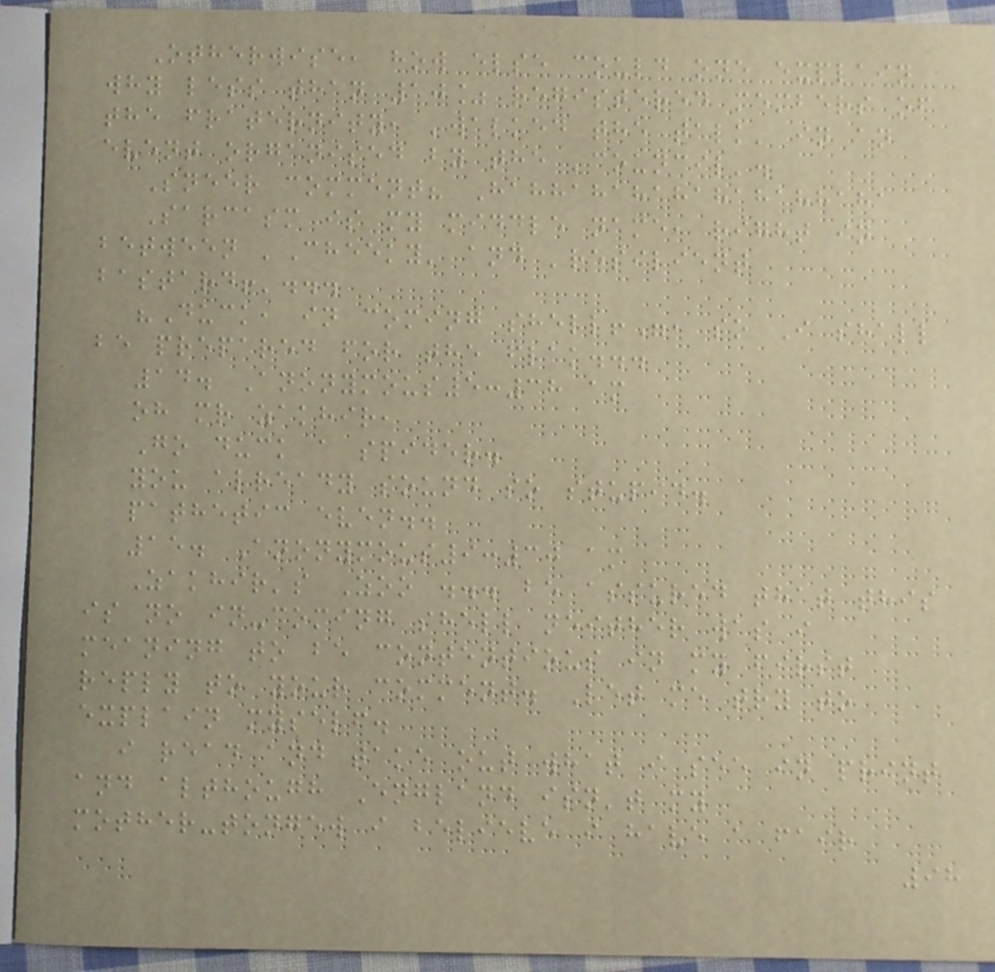Otherwise, how else could one explain
why less than 10% registered members of
the fraternity, 'walked the talk' in an
event organised by the 'council'.
Sneer comment? Hahhahahahahahahhaha
Sarcasm is my middle name, right in
between 'Cheeky' and 'resilient
bastard!'...
"Duck, in coming shell!", so I shall
be prepared for the flak...
14. Anonymous5:38 am
oh mr zakhir,
Go duck a spider.
you already sound so stupid.
pathetic even..
15. Anonymous9:30 am
Zakhir's Zoo ... be assured that this
is no in-coming shell neither was i
meaning to be contentious in my first
reply to your comment. Let me try to
explain myself.
i read and take out what i see in print
and although England isn't my
mother-tongew i believe i have a fair
98
